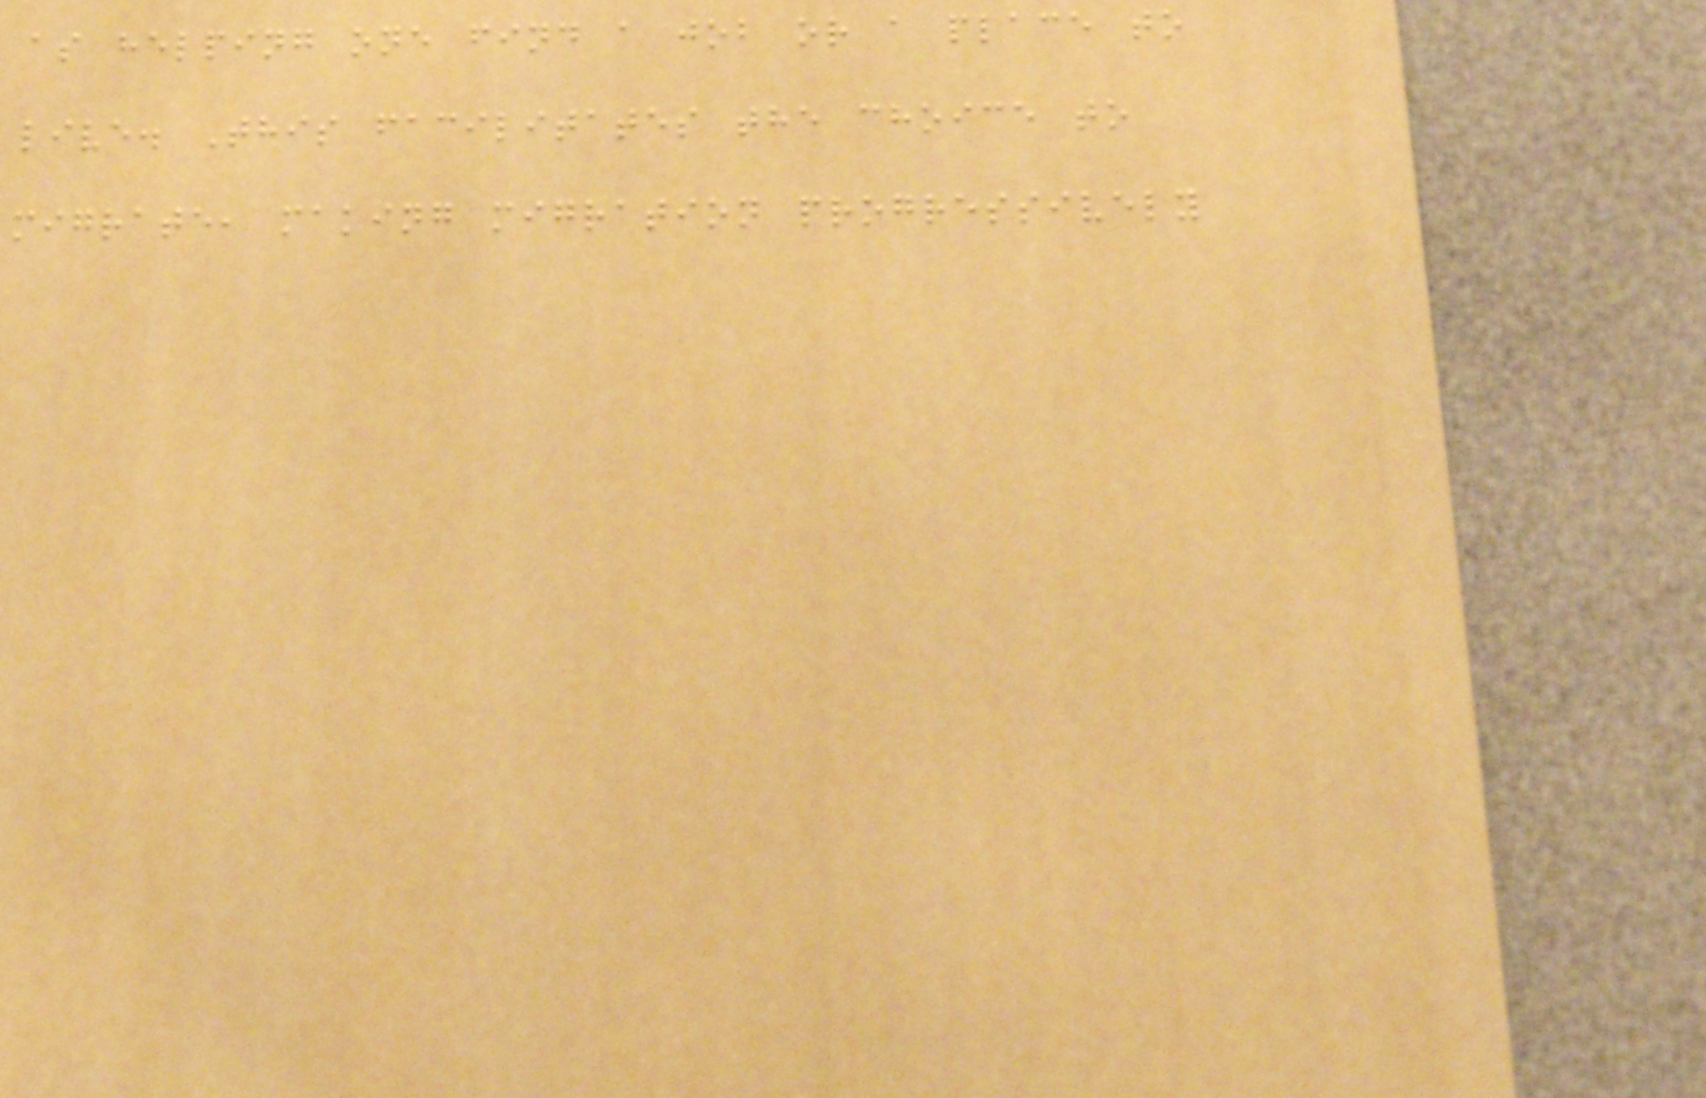as helping one find a job or a place to
live. This facilitates the choice to
migrate, making migration progressively
